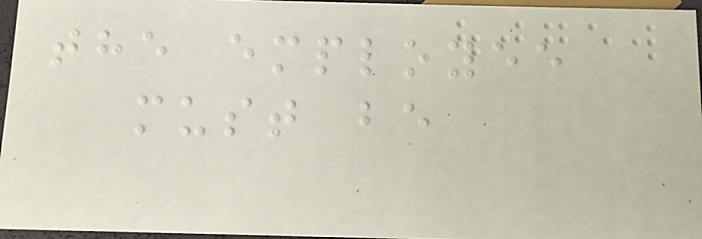the employee
must be
